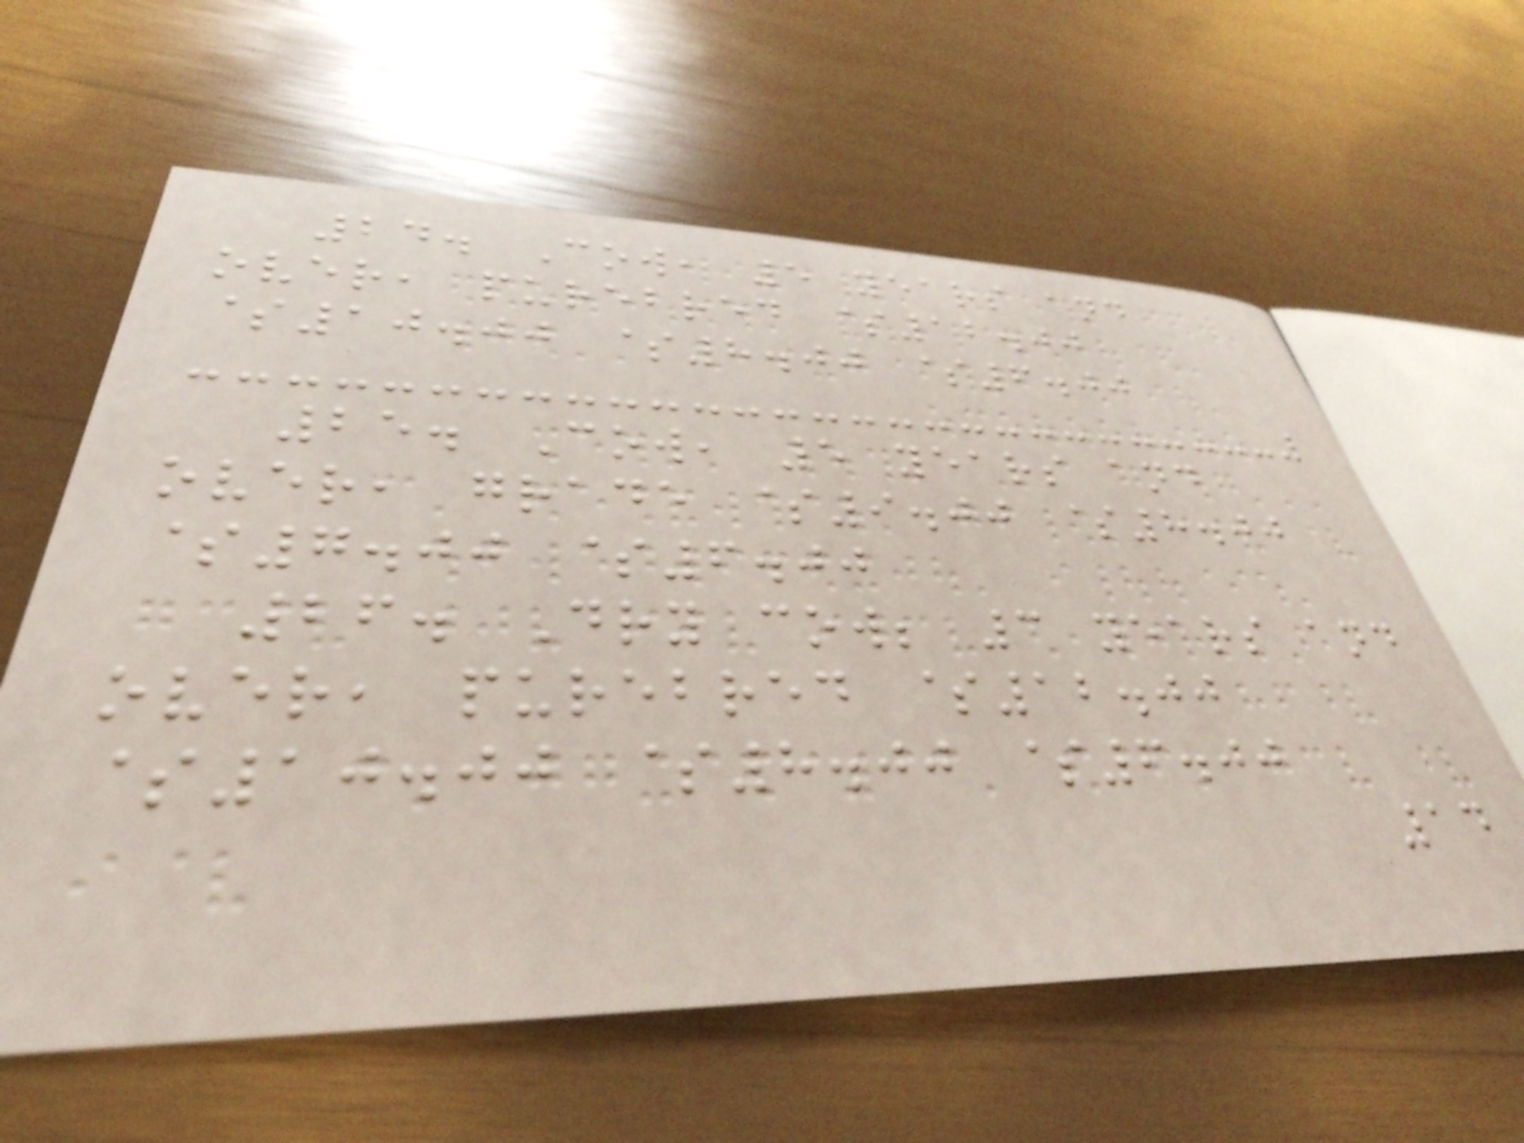24. Cow, 5 years and
over, purebred $12.00
$10.00 $8.00 $6.00
25. Cow, 5 years and
over, grade $9.00 $8.00
$7.00 $6.00
26. Dry cow; 3 years and
over, purebred $12.00
$10.00 $8.00 $6.00
14
